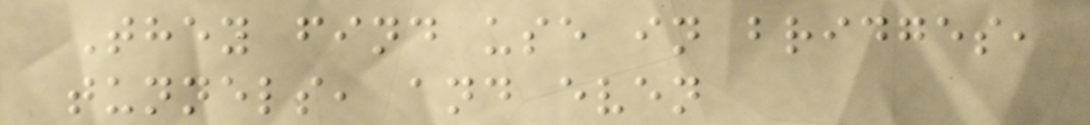They find use in bridges,
tunnels, and even
